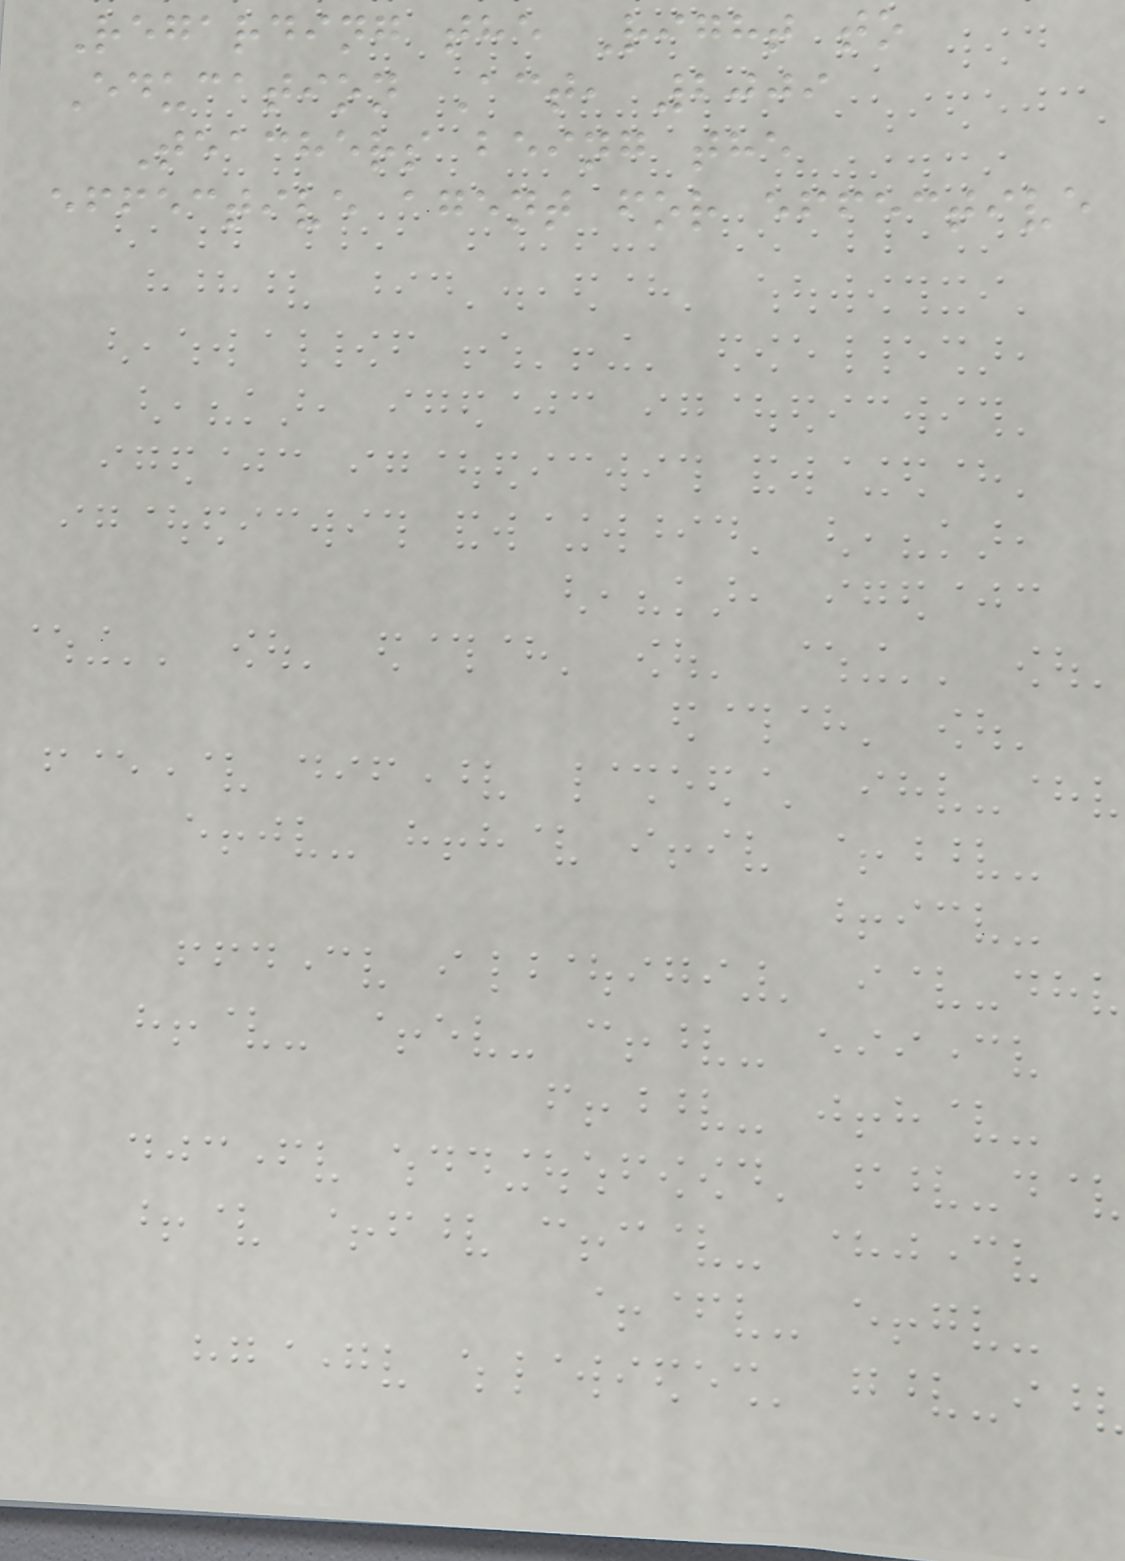Regarding the Right to
Education Act, 2009
Teachers being the
effective agent for effective
